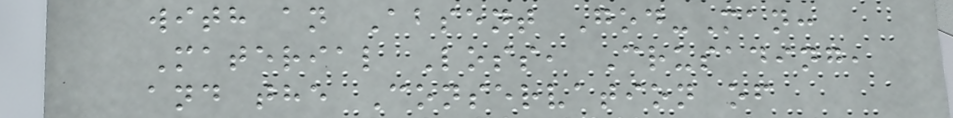with an Absent God-Man:
Material Loss, Crusading,
and the Conservation of
